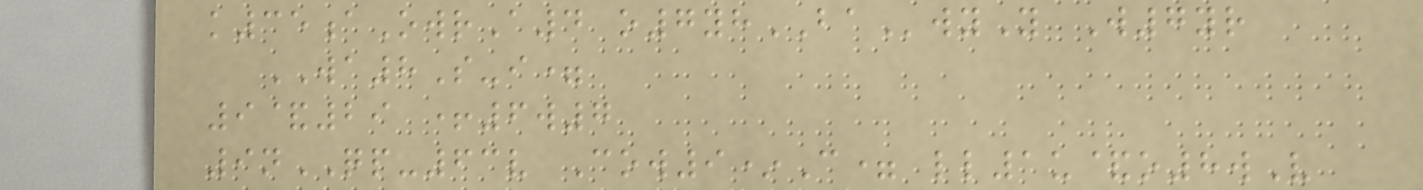k35aOwrA4 o7yhBAwyY W7yr
WA8S-i=
9&29 +6w7
9nQP-63v Cow9*C= ll1u&o8wV
